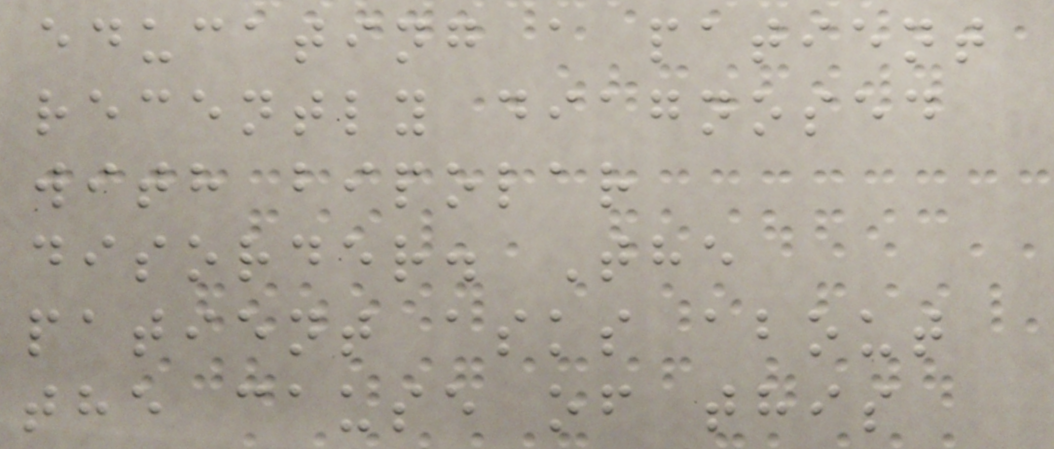educating a patient
recently diagnosed
with bipolar
disorder. The
patient asks about
the cause of this
